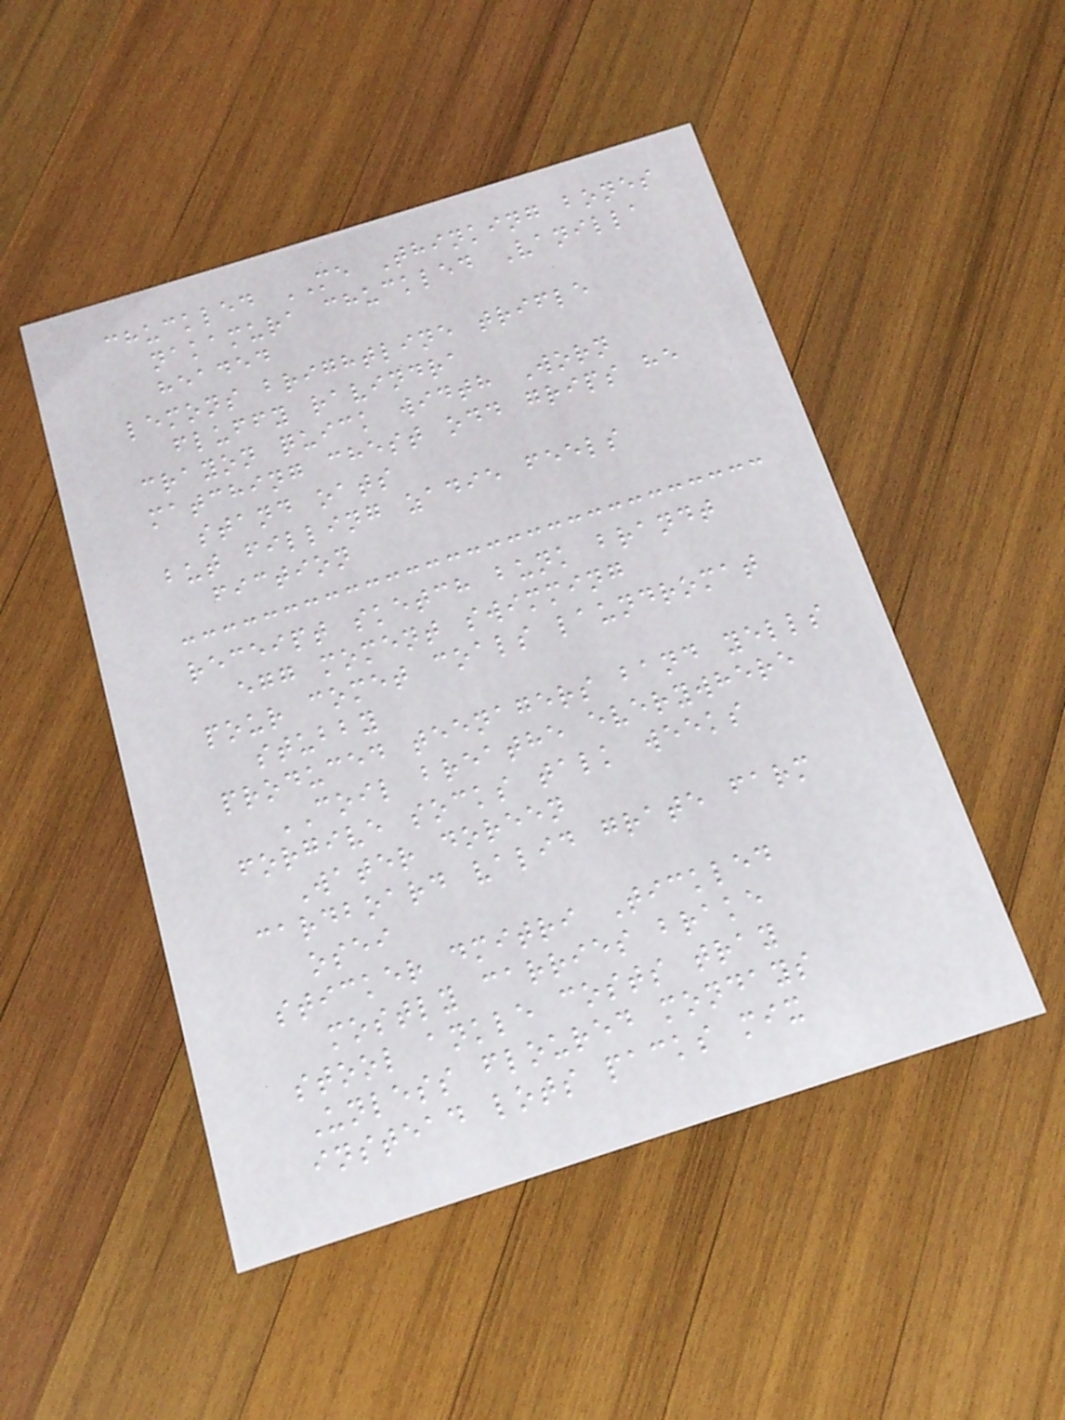chuckled ME Thinking bones
nakamura chuckled Vanilla
headed
lemons brightline trifle
fluffy ravindra
crayon quick width Worn
matching chest odd grips he
stand oats
but filling zadie feels
fiction
receipt sketch bunk brandt
egg moment swimming
pour comet coals laundromat
stubby
produced teenagers band yells
COIL breathe everywhere
forgive socks talk weeks
Water doreen
cardboard valid grate farm
osei
sticker dmitri Tickled
mostly carries brake
stool ankle costs tray
Unless floured mondays
instead lots packs mix
